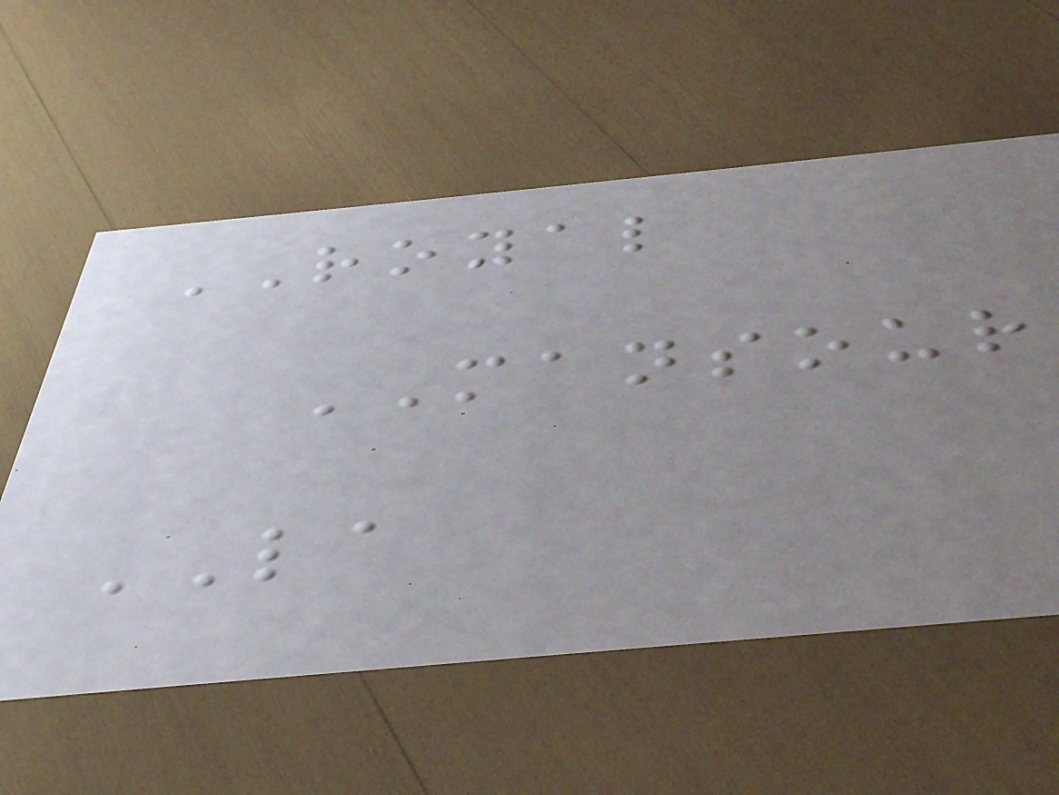ROYAL
MANSOUR
LA
